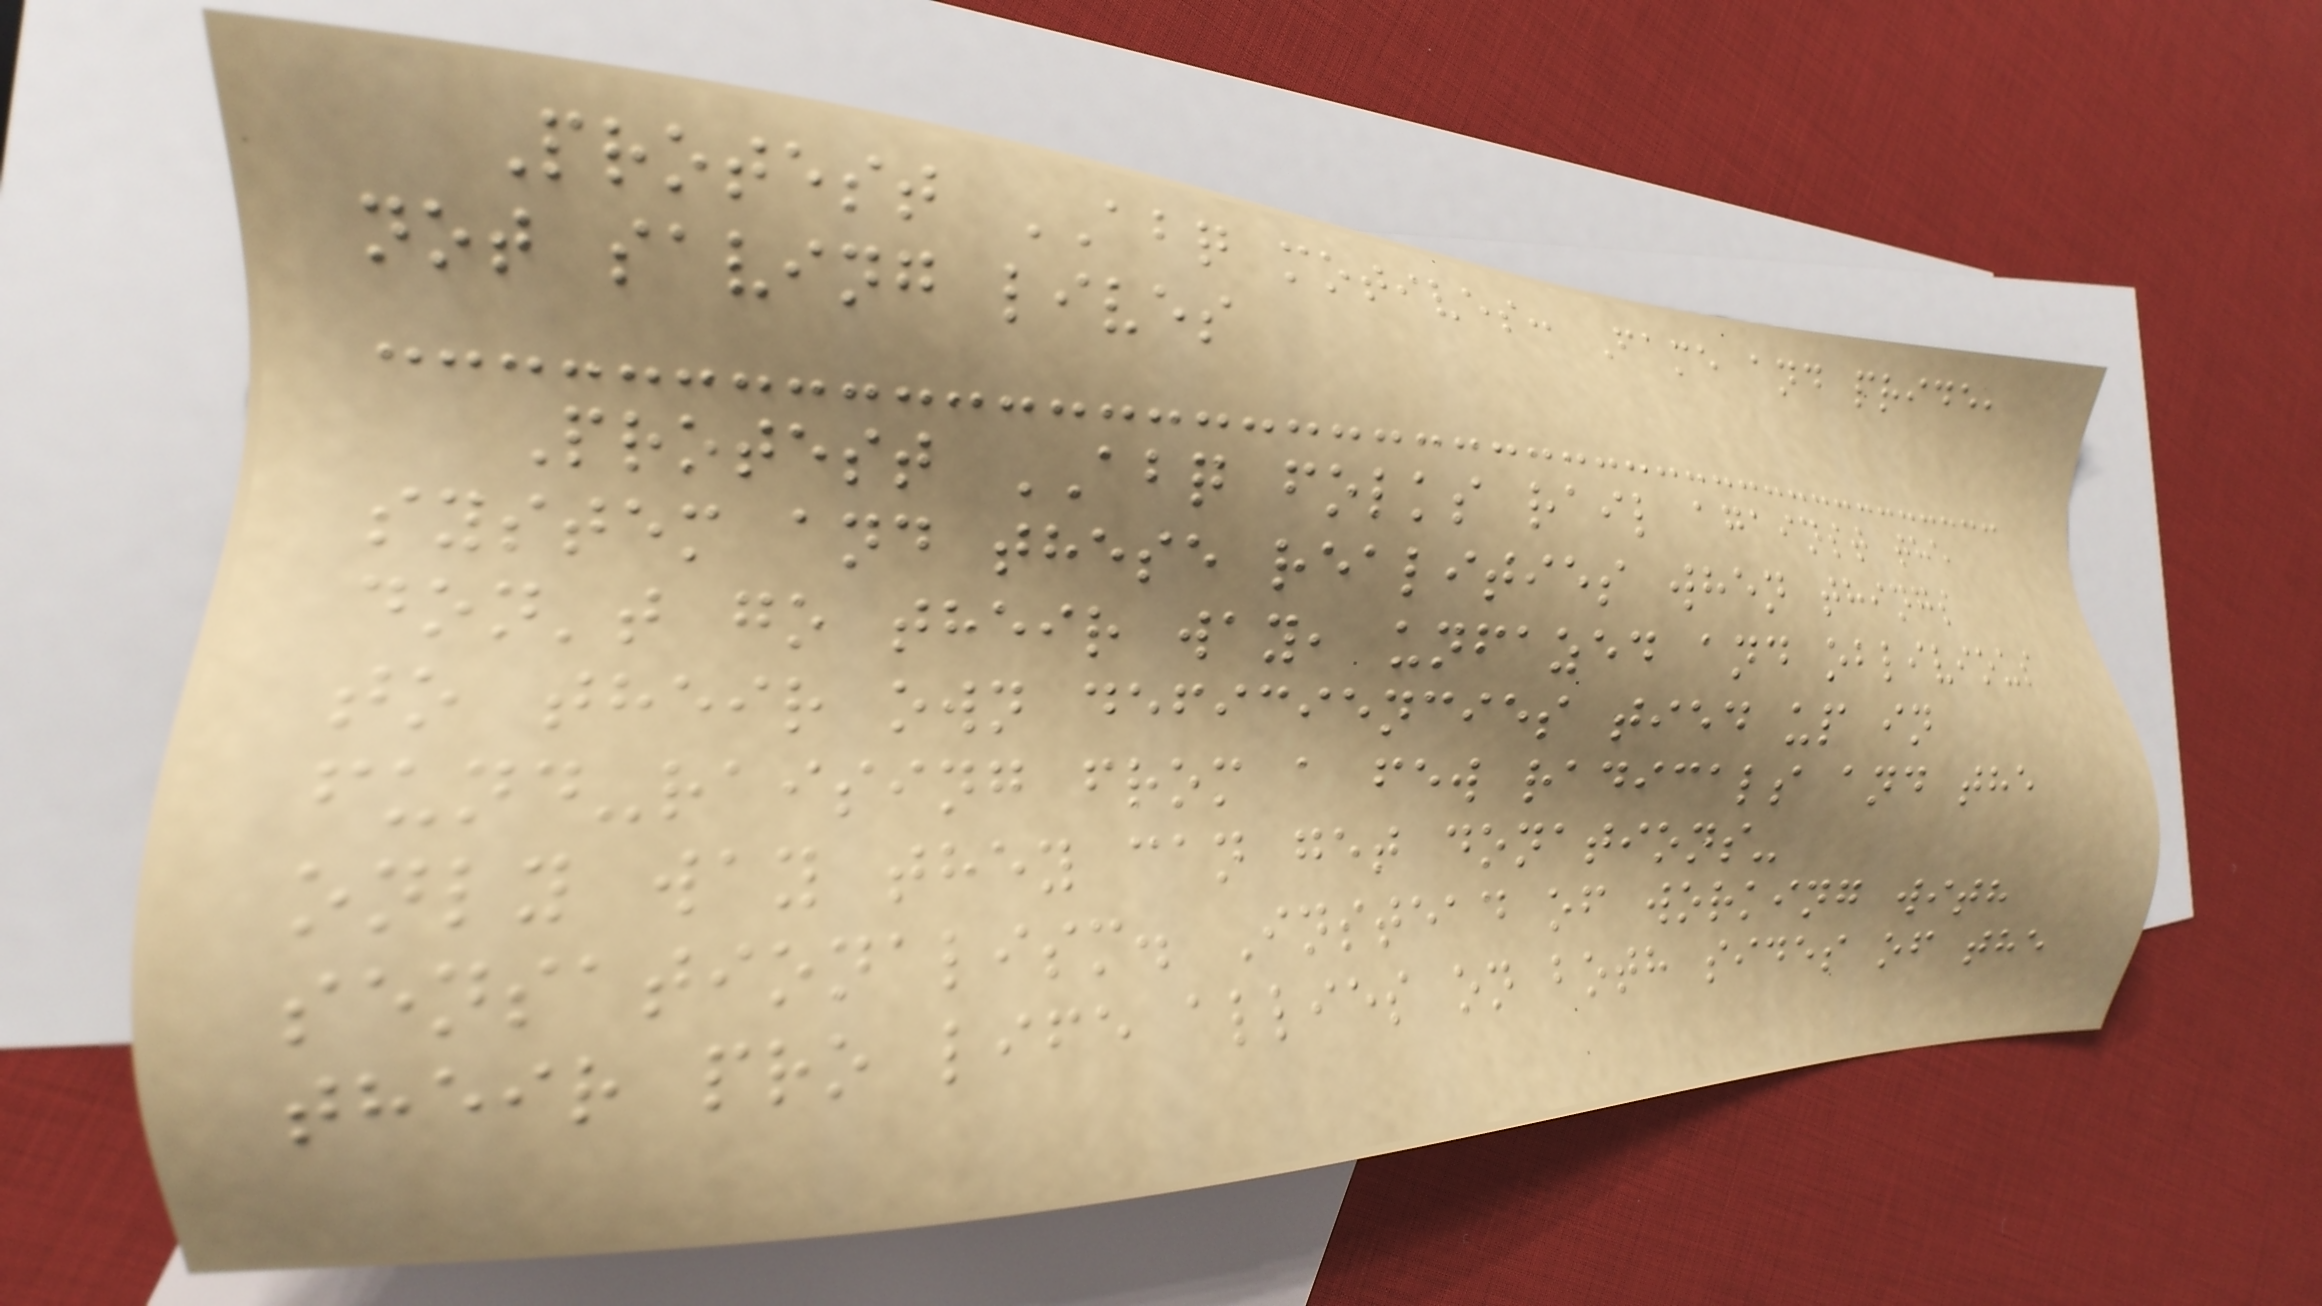Protest ABQ motives: Fame and pride,
not saving lives
Protest ABQ folks rail against the
system and these realities when things
don't go their way, unfazed and oblivious
to their own deficiencies tied up in
fund-raising from a few radicals and the
only way they can get donations-
sensationalism. Instead of working with
their pro life allies on both sides of the
